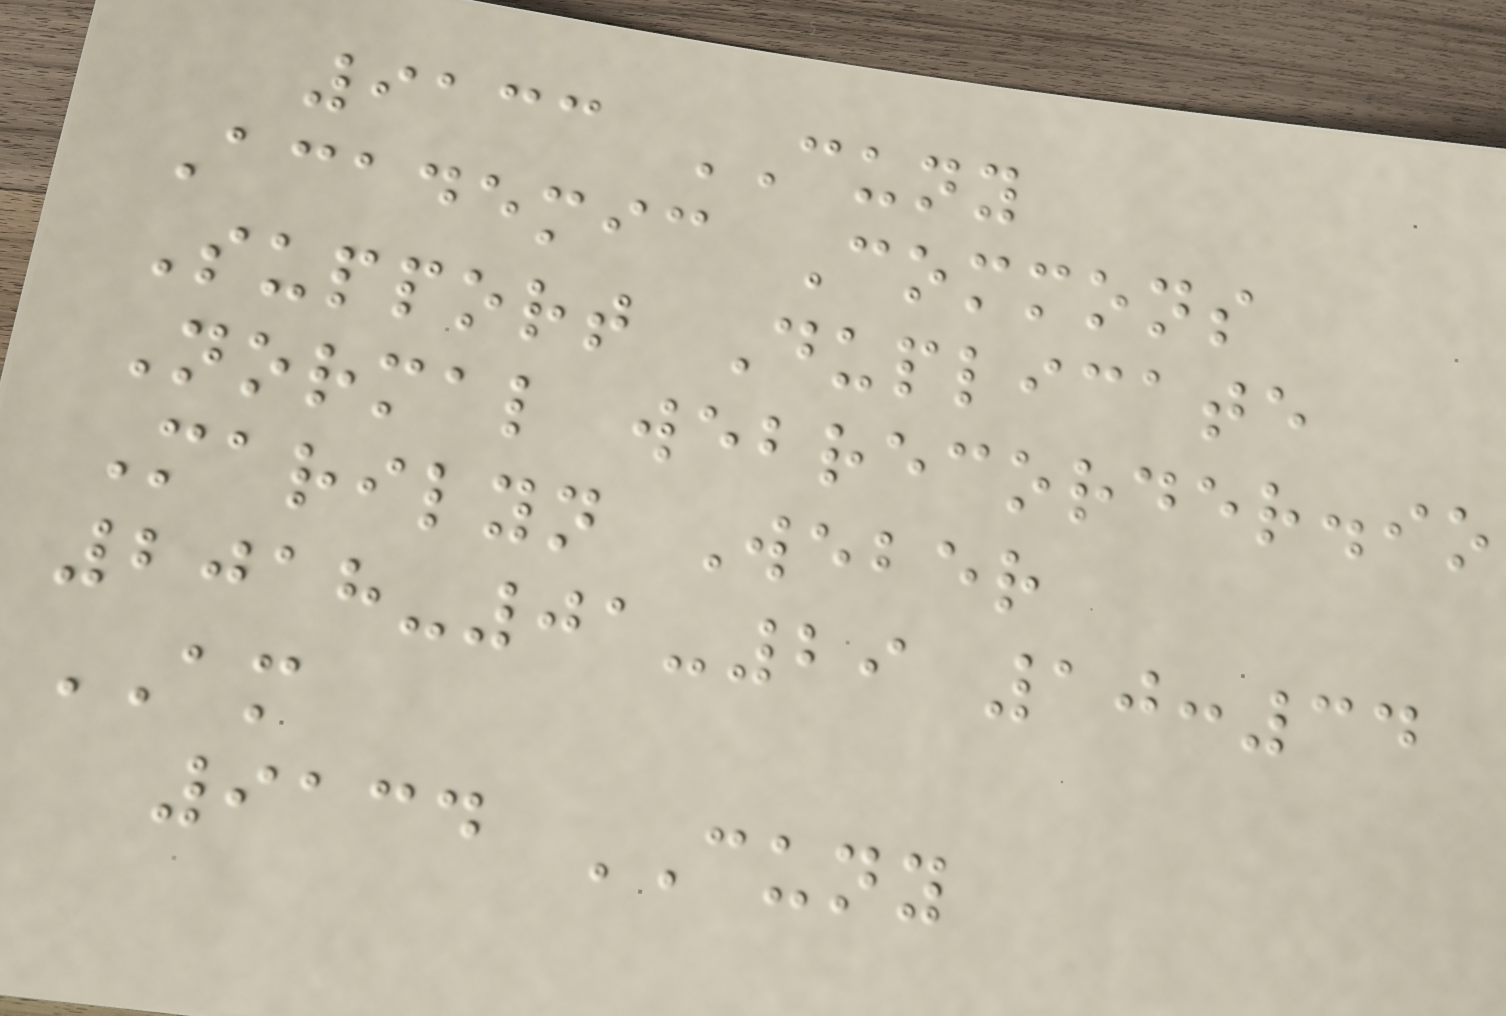9133 CUNY
Academic Commons
Support Duplicate
Normal webrecorder.io
Marilyn Weber
2018-01-29 10:34
AM
9134 CUNY
